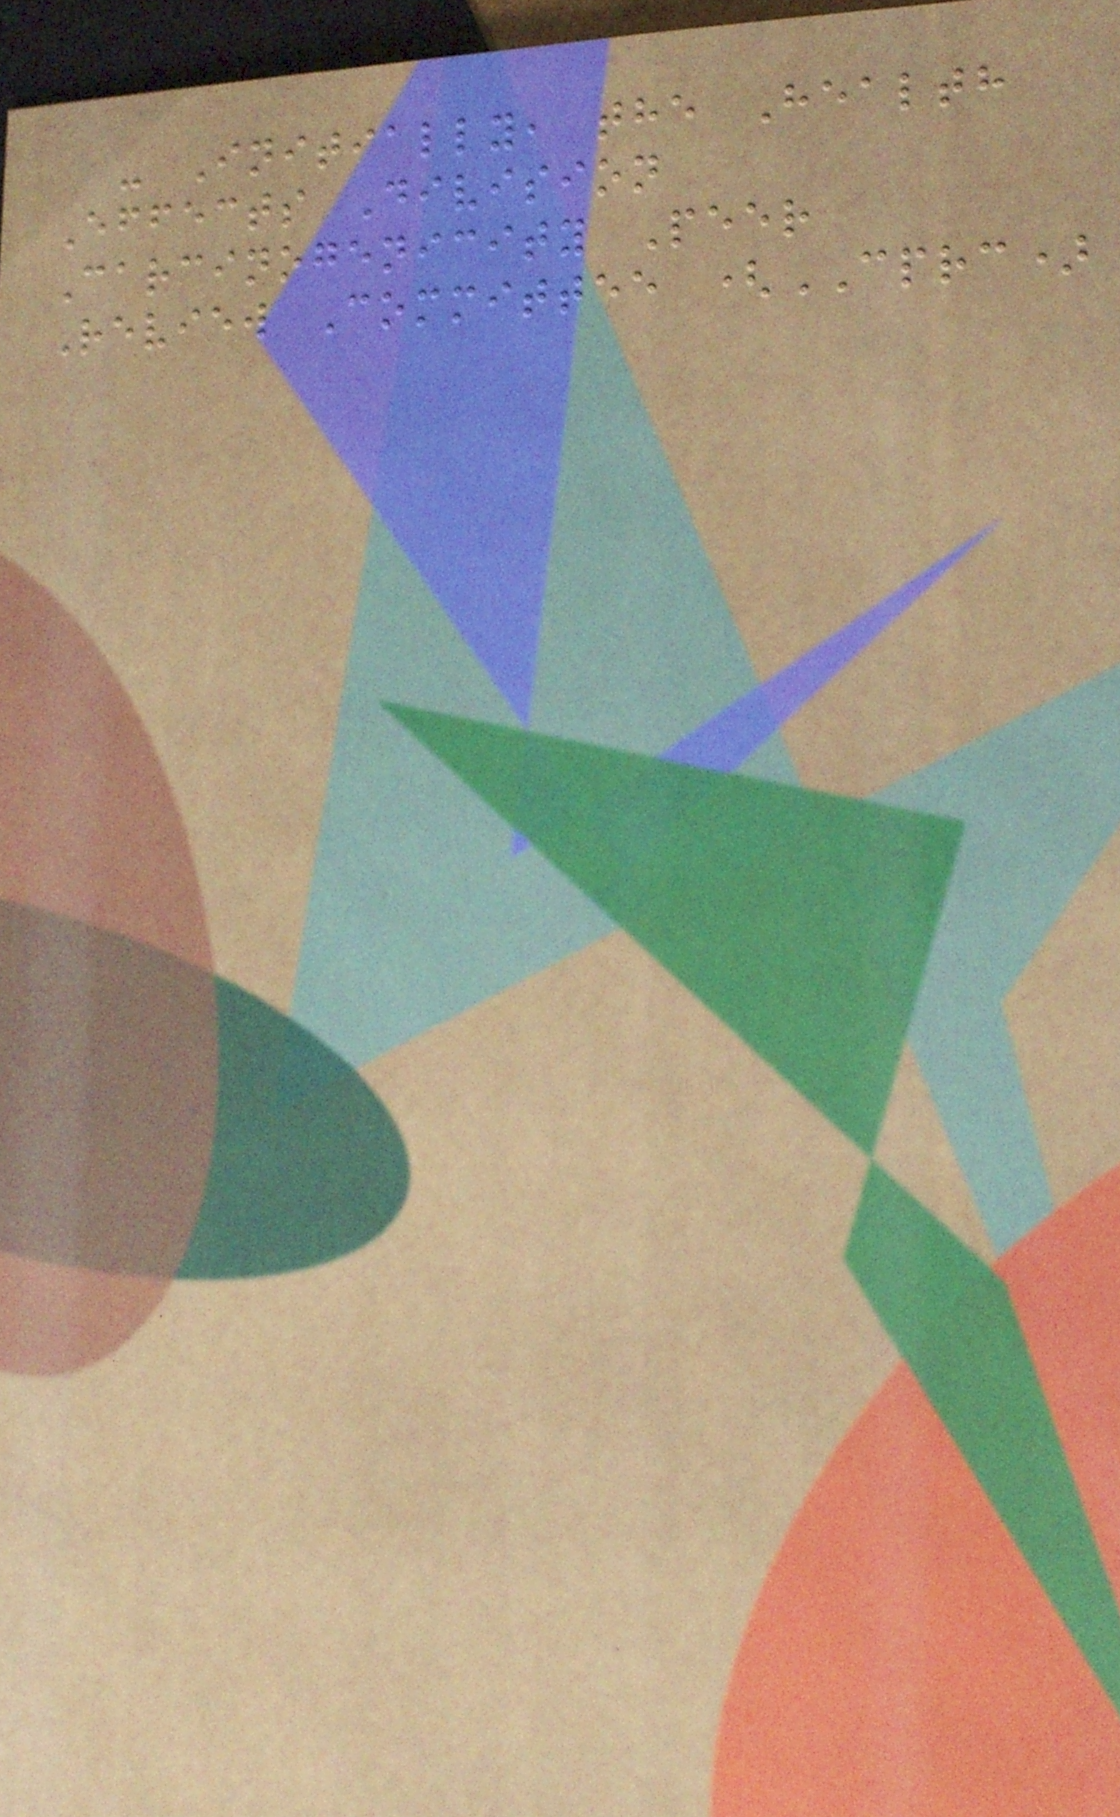- Initially, the Health
Effects Division
Carcinogenicity Peer
Review Committee (CPRC)
